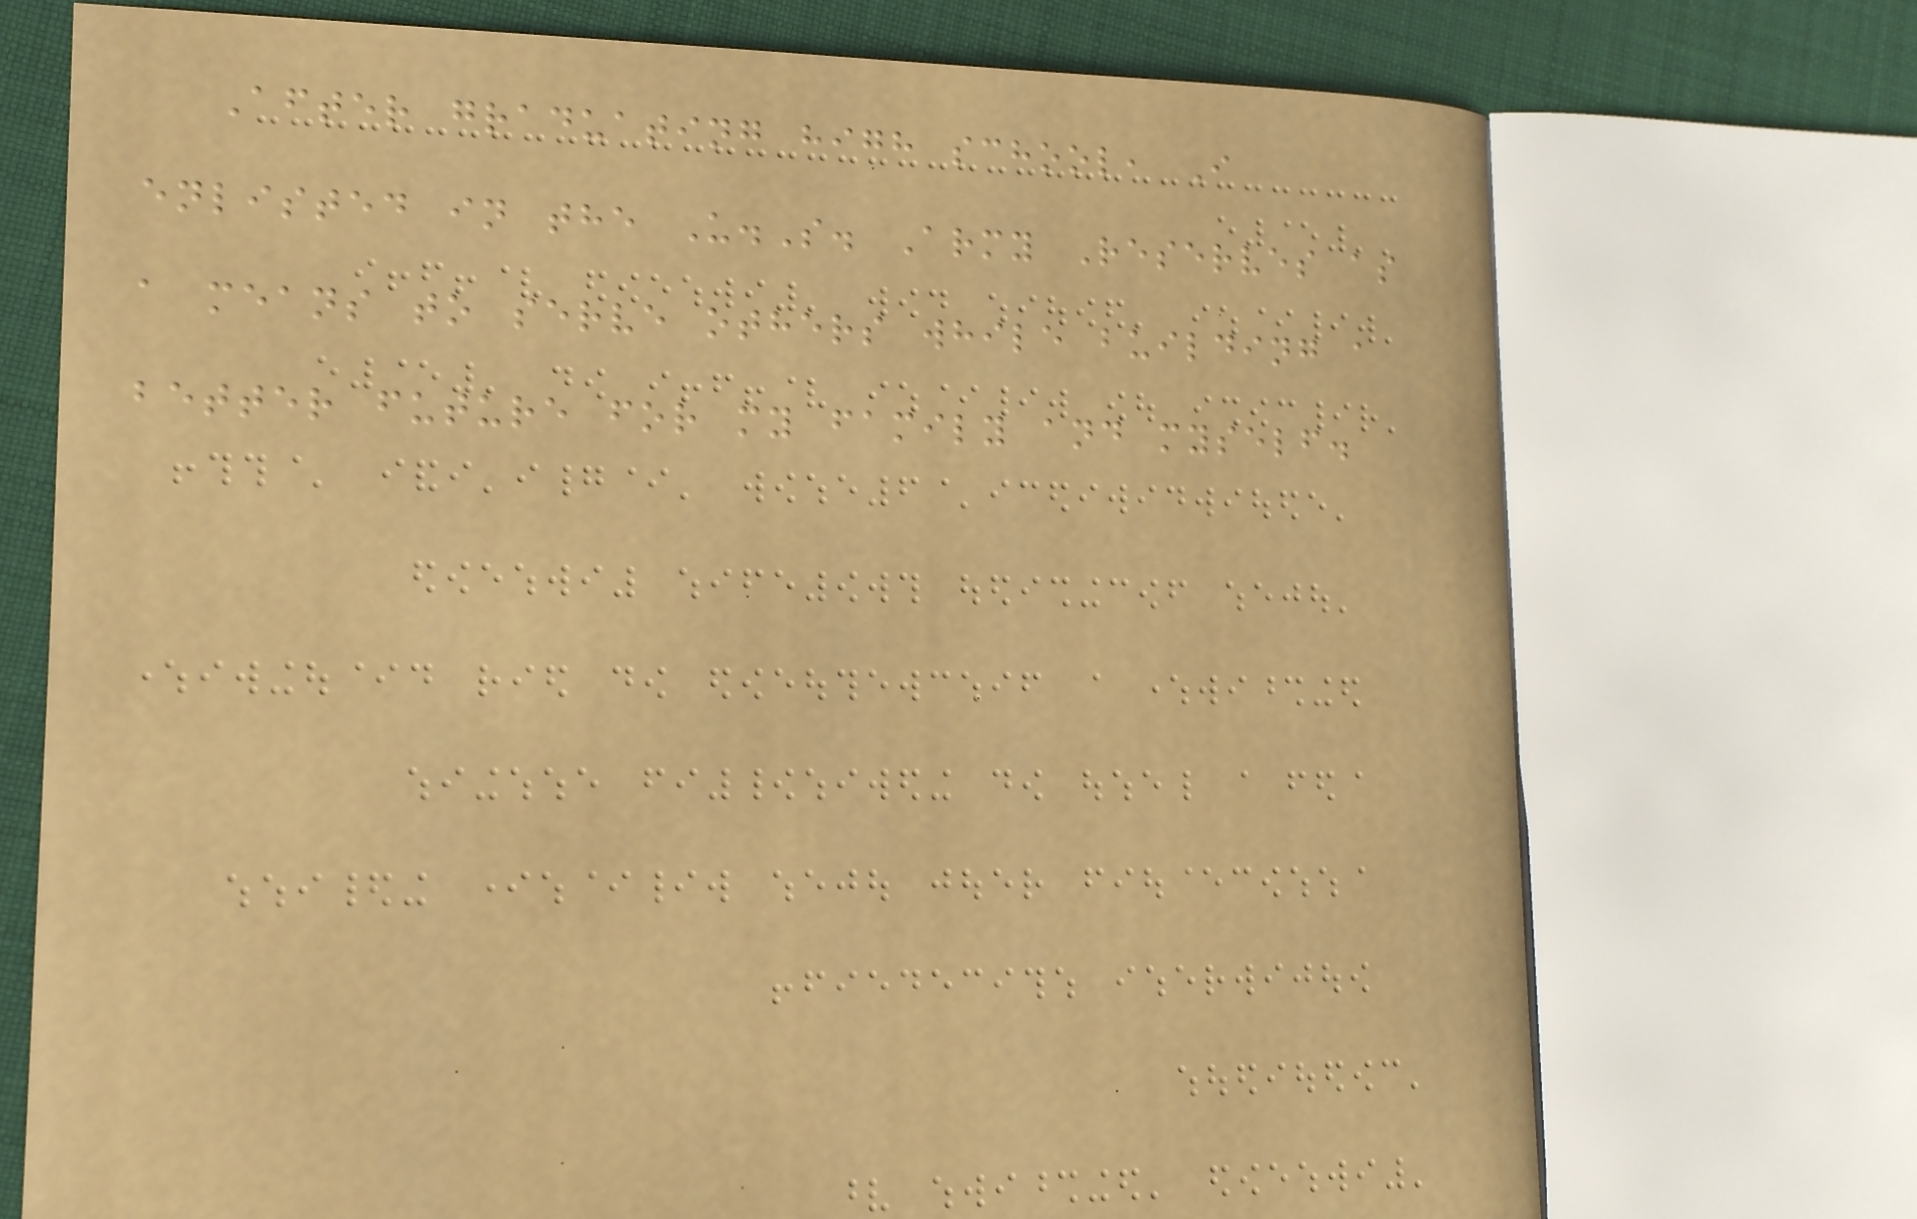After graduating high school, I
enlisted in the U.S. Army Reserves as
a means to serve others while building a
better future for my family and myself.
